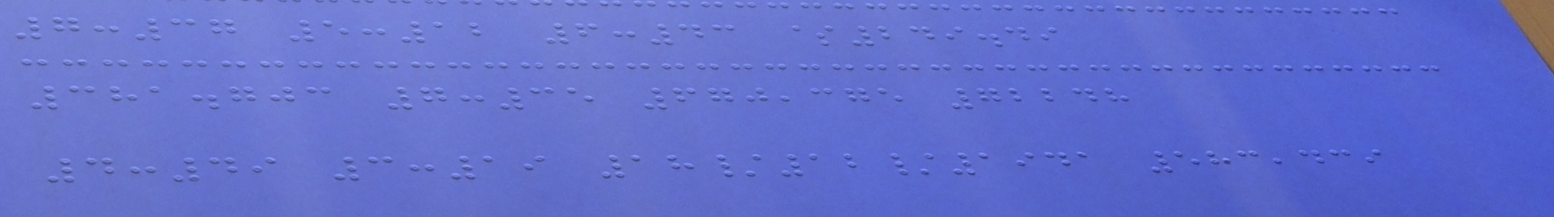7:37 5:12 6:43 $249.49
381.703 7:35 670,375 72248
4:49 3:19 18/12/1941 583,439
